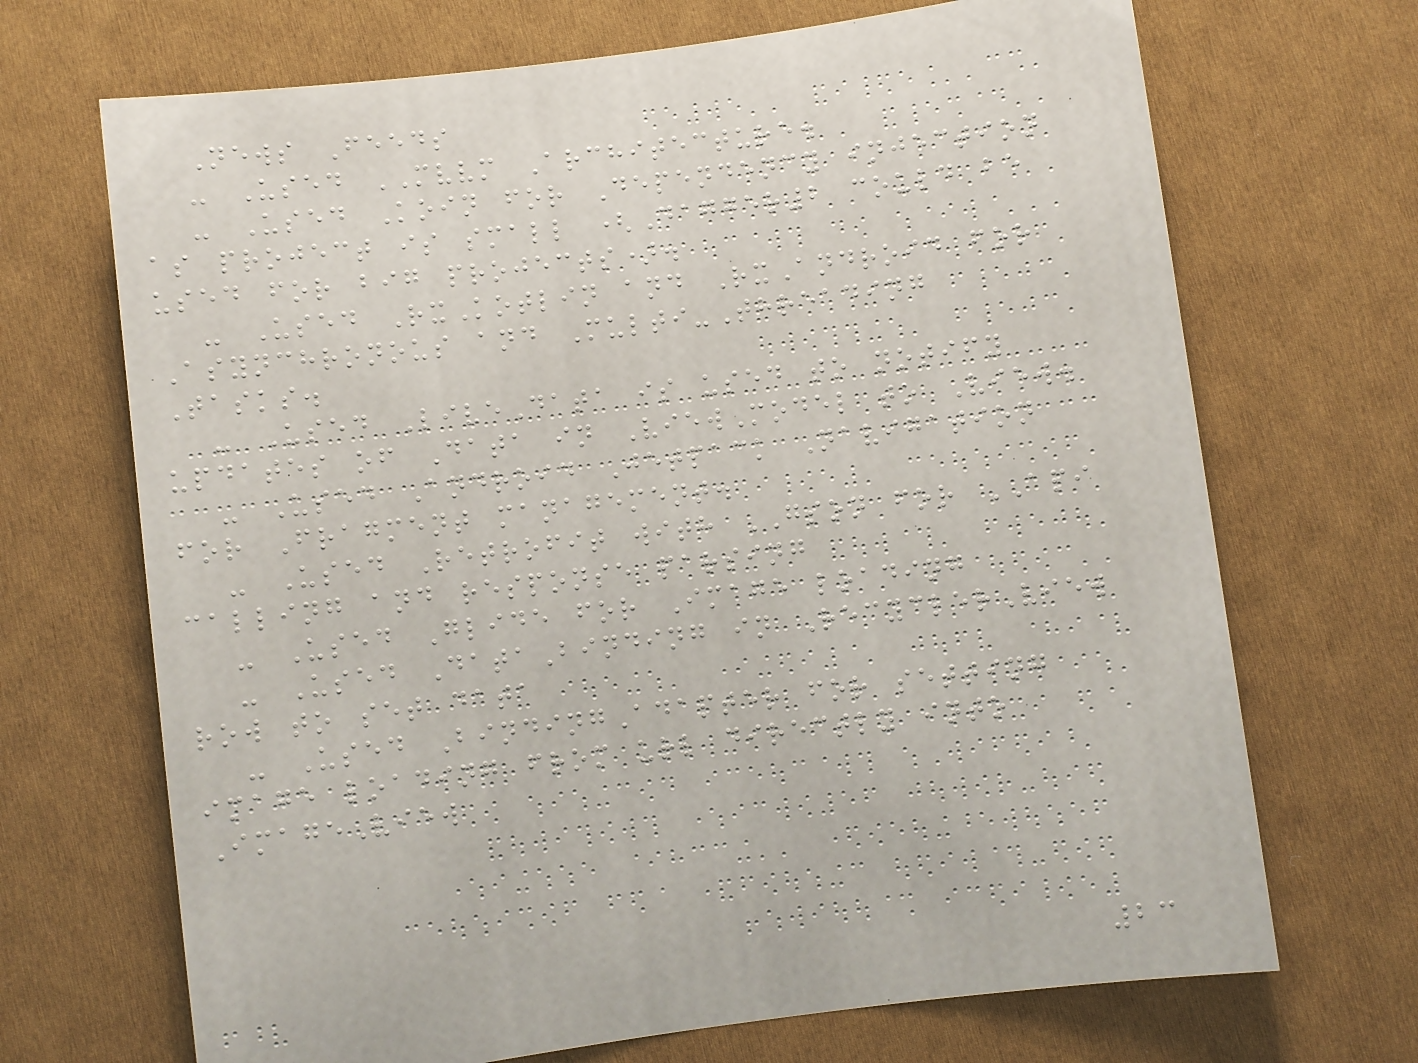News Feeds
- Used MVVM Architecture.
- Used Koin for Dependency injection
as project is small (Dagger2 could be
used for big projects).
- Used RxKotlin and RxAndroid for
Asynchronous and Multi-Threading
Tasks.
- Used LiveData is used to notify
updates of Data in ViewModel to View.
- Used Android Jetpack Navigation
for Fragment management.
- Used Retrofit with GSON for API
calling and response parsing
- Used Glide for Image loading
- Used DataBinding in RecyclerView
row to set data
- Used BindingAdapter for setting
image loading from url directly into
ImageView
23
